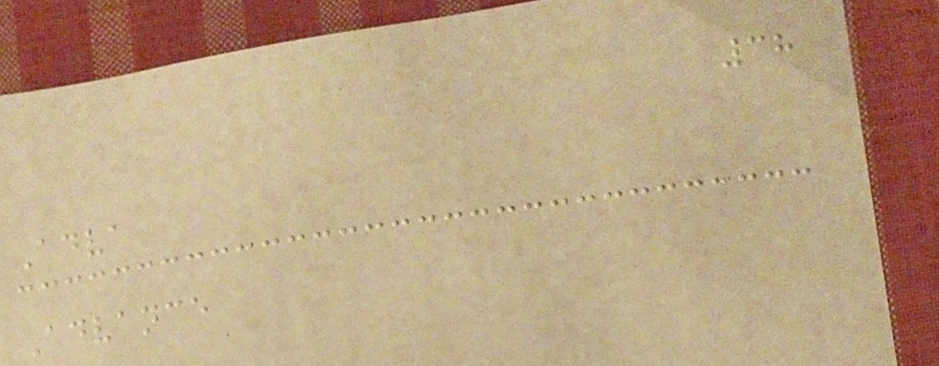38
Adva
Advance
